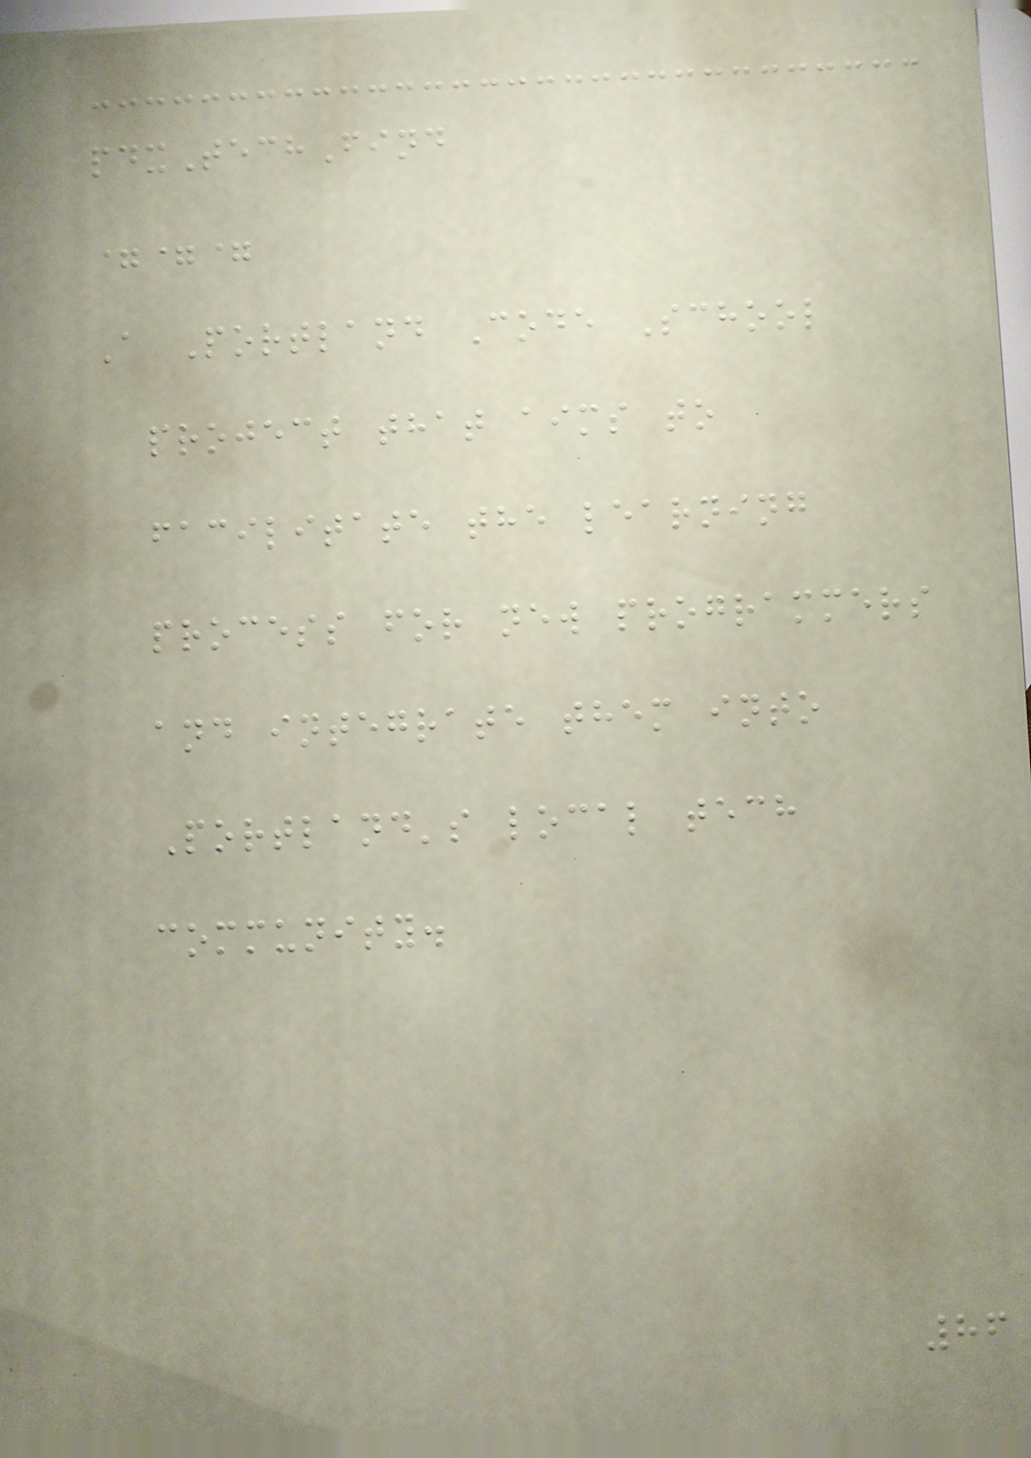pdxTechFind
===
A Portland Code School
project that aims to
facilitate the learning
process for new programmers
and integrate them into
Portland's local tech
community.
86
